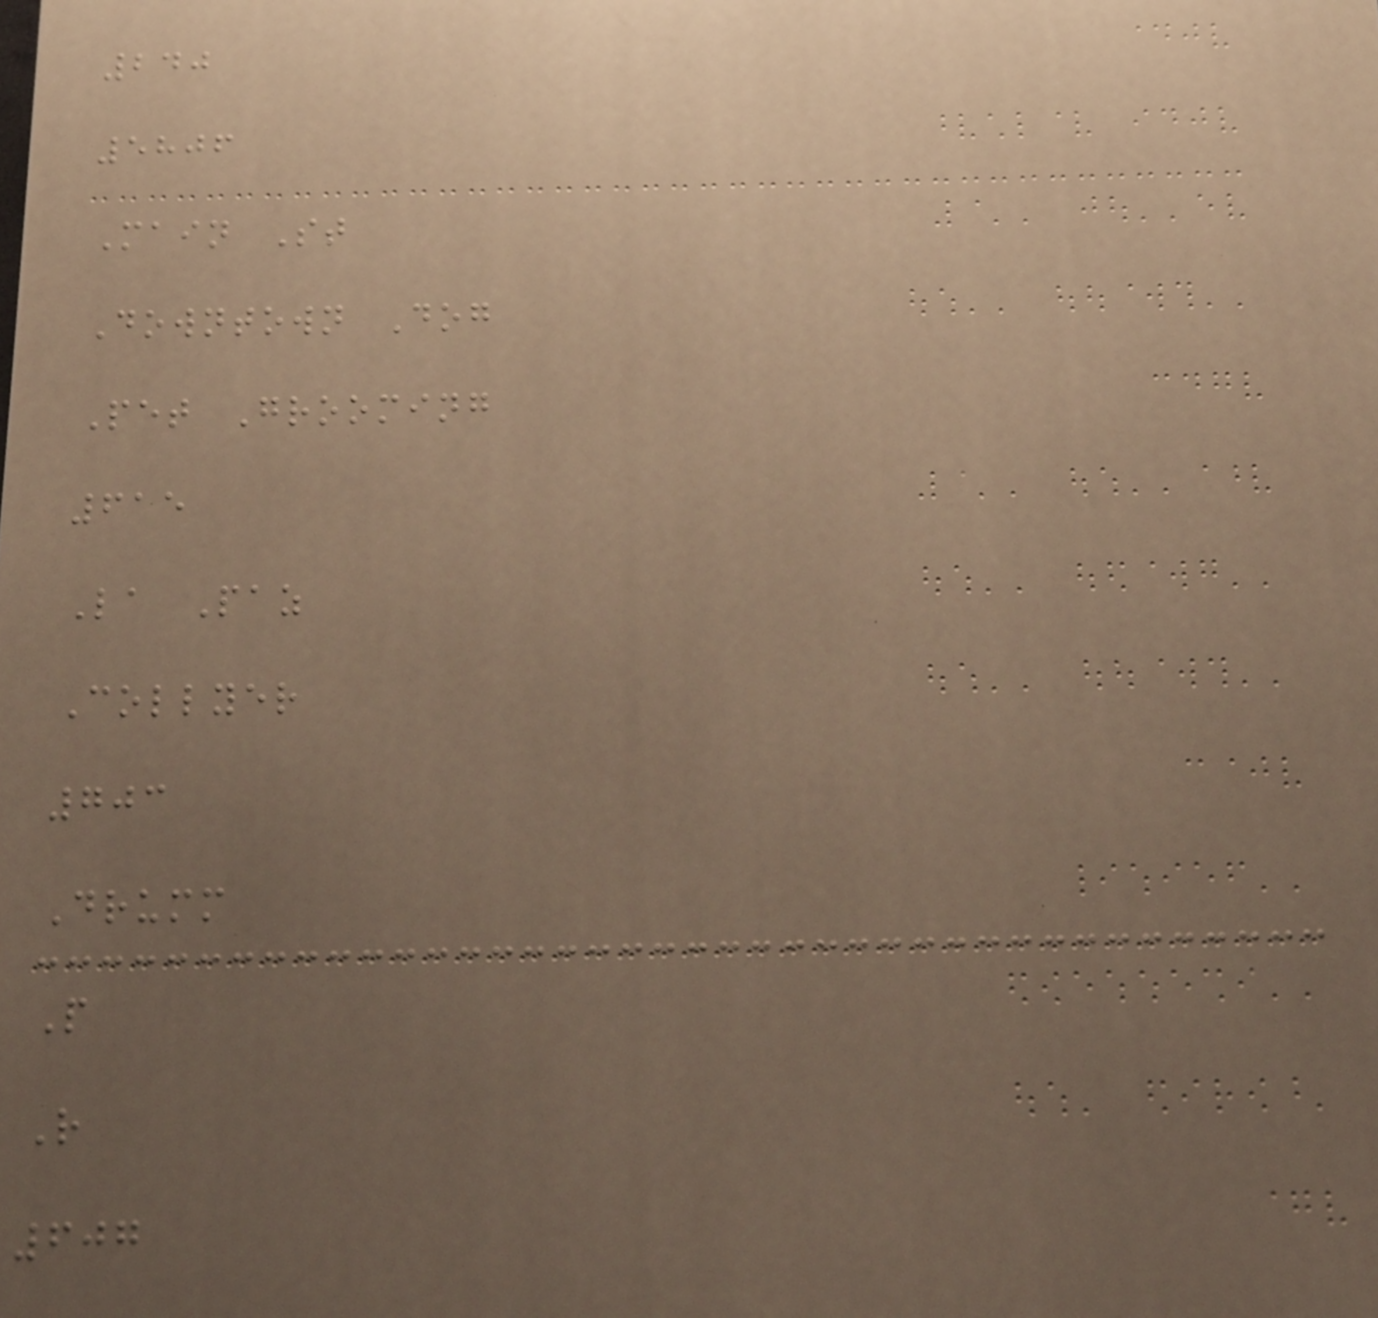240
5806
Main St
Downtown Dog
Pet Grooming
615
La Paz
Collyer
703
Drumm
P
R
607
